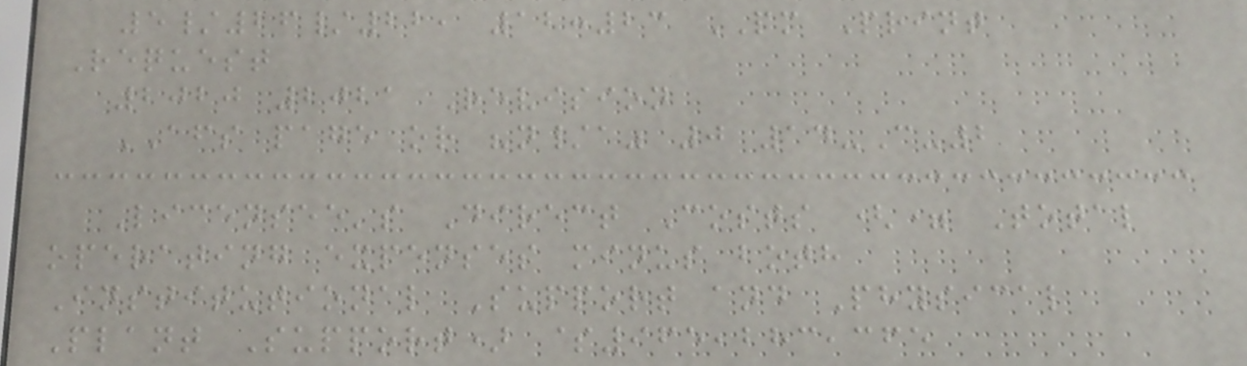5/26/22, 12:23 PM Print
Request
2020 2021 Revision
AFS page or "n/a" 0 14-C-2
Licensee's Direct Costs (= Total
operating expenses minus both
Institutional Support and Physical
Plant Support) $965,283,365
